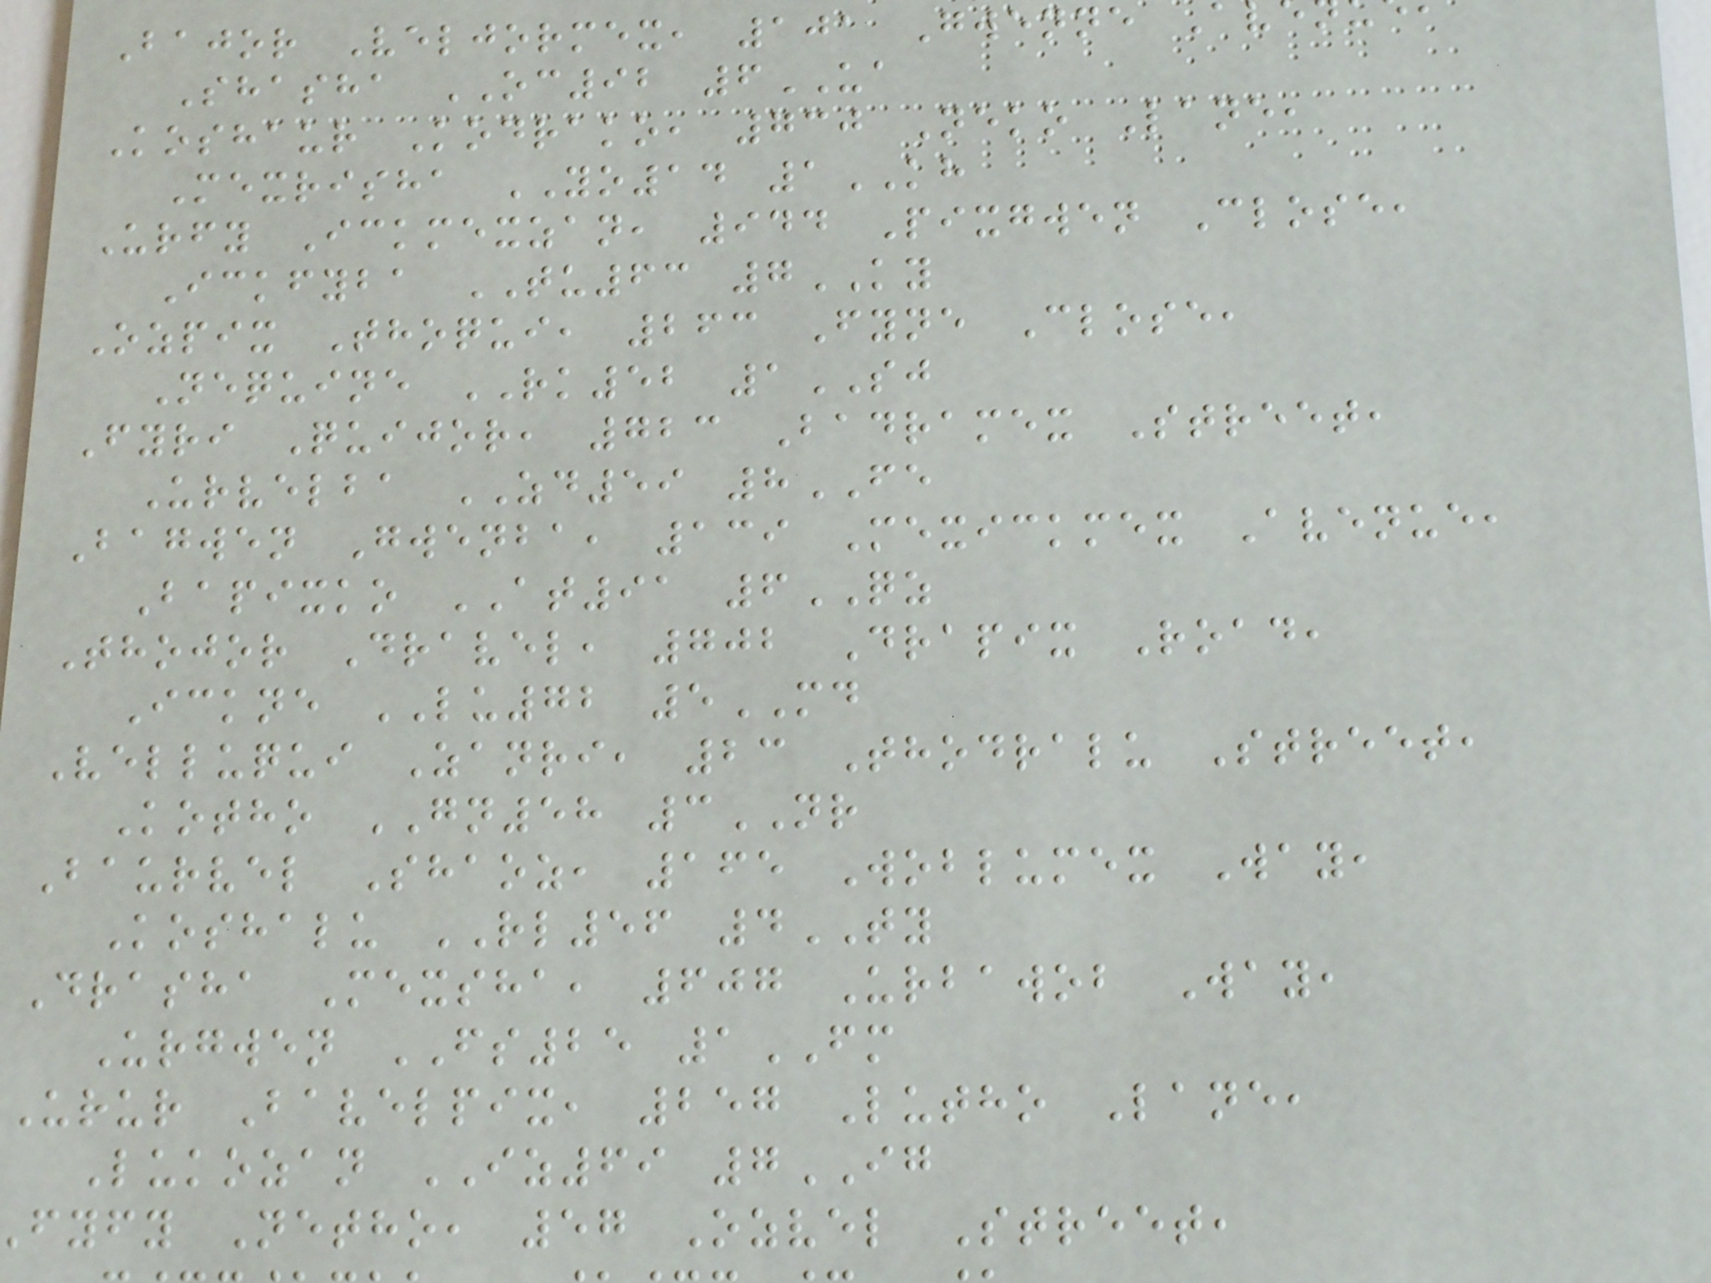Bajor Veljormex, 101 Gwenne
Shasha OC92 6UA
Koshaur Kodrako, 730 Neko Lane,
Mexrisha YO14 1KH
Urfy Ickmexzan, 944 Pixgwen Close,
Ickfyba TU63 7KY
Ozpix Thoqui, 263 Fyne Close,
Nequine RK52 1SJ
Fyri Quijor, 723 Badramex Street,
Urvelba ZD59 8FE
Bagwen Gwenba, 139 Mexickmex Avenue,
Bapixko AT91 6QZ
Thojor Dravel, 702 Drapix Road,
Ickne LU72 5MD
Velluqui Zanri, 23 Thodralu Street,
Kotho GN58 3NR
Baurvel Shaoz, 165 Woblumex Way,
Koshalu RL56 4TY
Drasha Mexsha, 607 Urbawob Way,
Urgwen FS25 1FM
Urur Bavelpix, 257 Lutho Lane,
Lukozan IZ69 7IG
fyfy Netho, 57 Ozvel Street,
